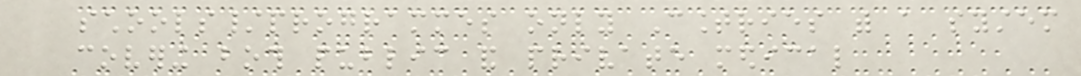schools/programmes only Countries with a system
covering both public and private medical
